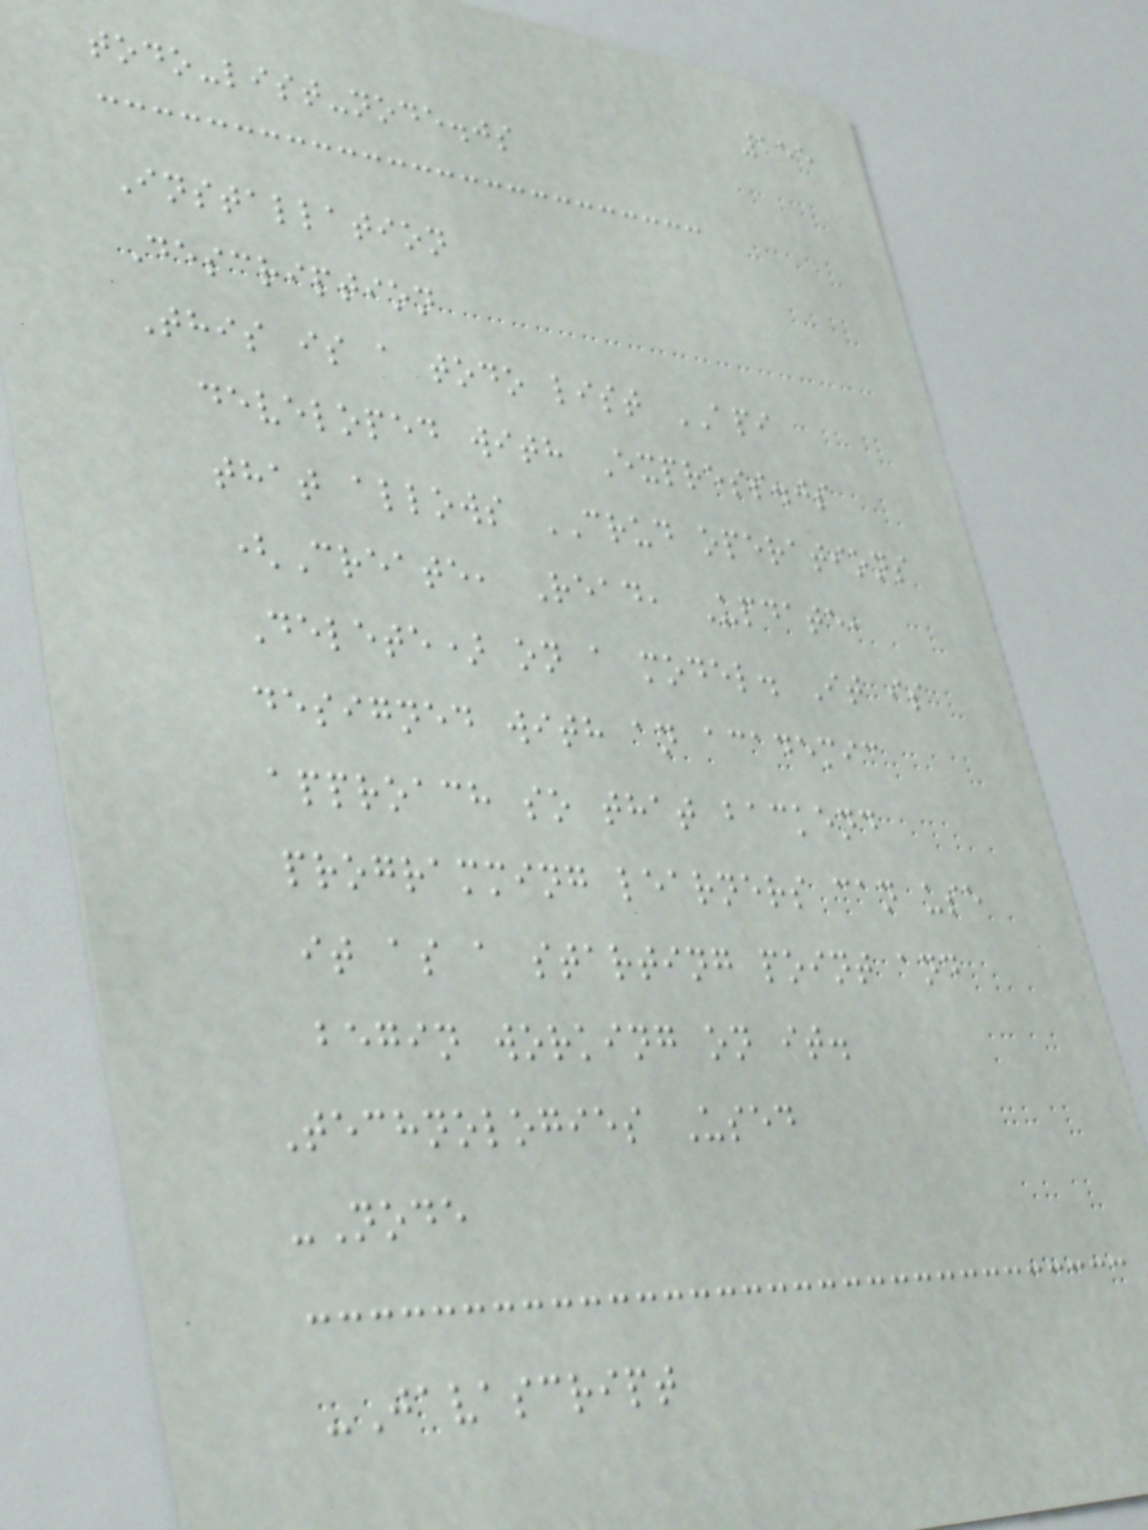155
todo-list-node.js
Installation
Description
This is a todo list API
developed with Express.js
that allows CRUD operations
(Create, Read, Update,
Delete) on a model. It is
designed with an academic
approach so that backend
programming learners can use
it as a starting point and
begin working on it.
Technologies Used
-Node
-Javascript
